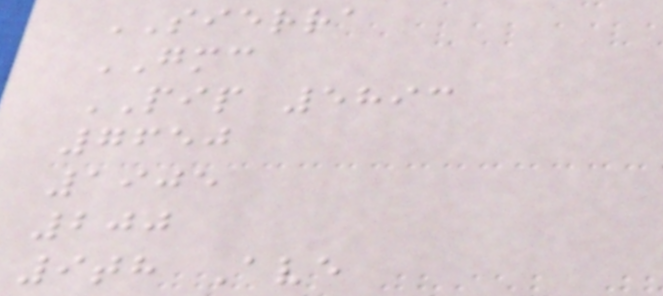SIERRA
GMC
PIP 5893
7650
1905
200
9th Ave
